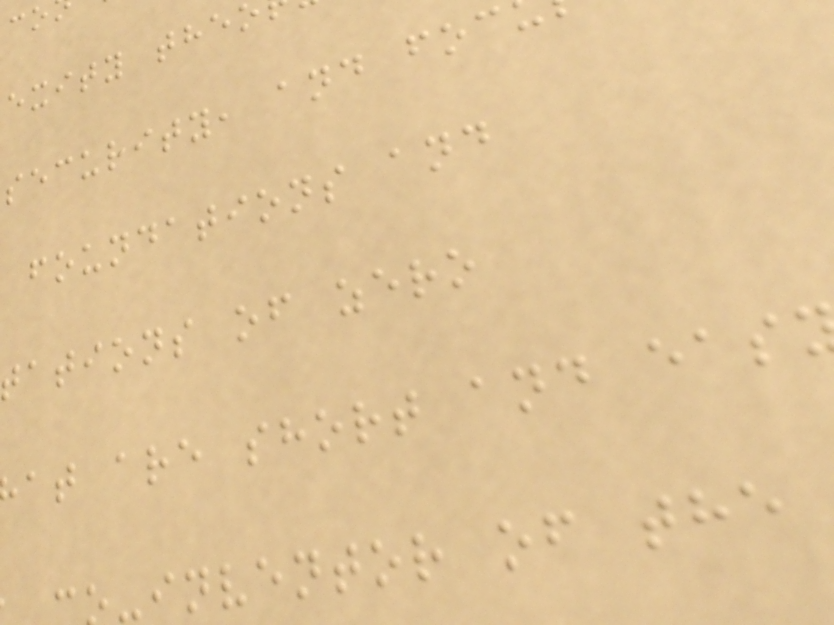exity the
security, and foc
foundations and
tations of zero
at are short and eas
-inventor of the
